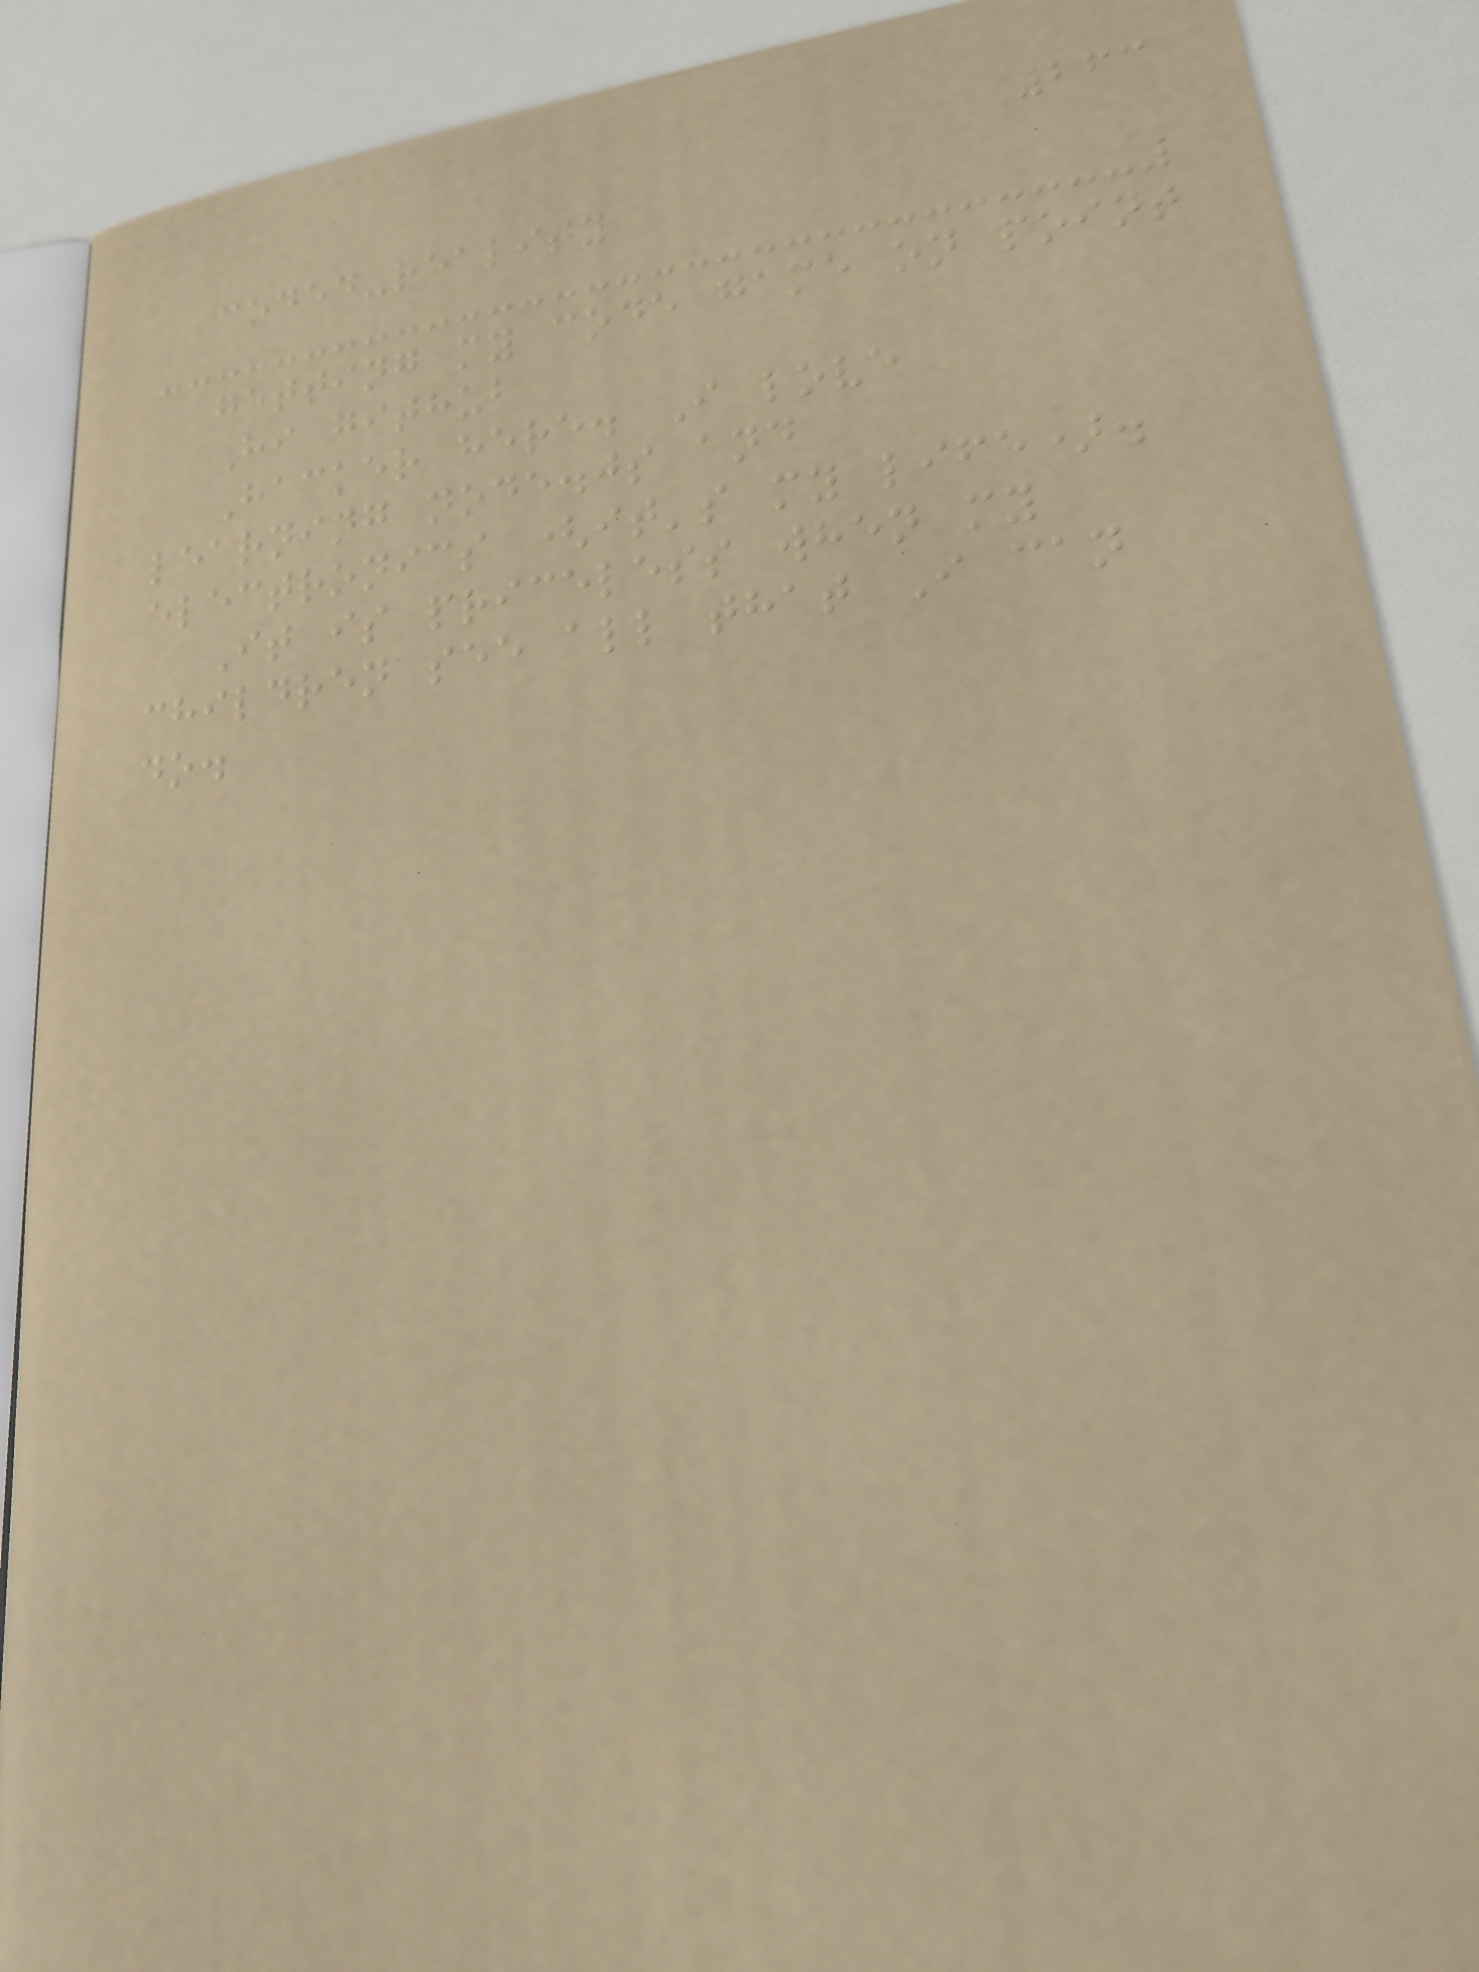263
coded-reality
getting my code game on point
Hi github
Hacker here. I love
learning node.js and
electronics (it's my life).
It is priceless when my
children see all that I can
do.
